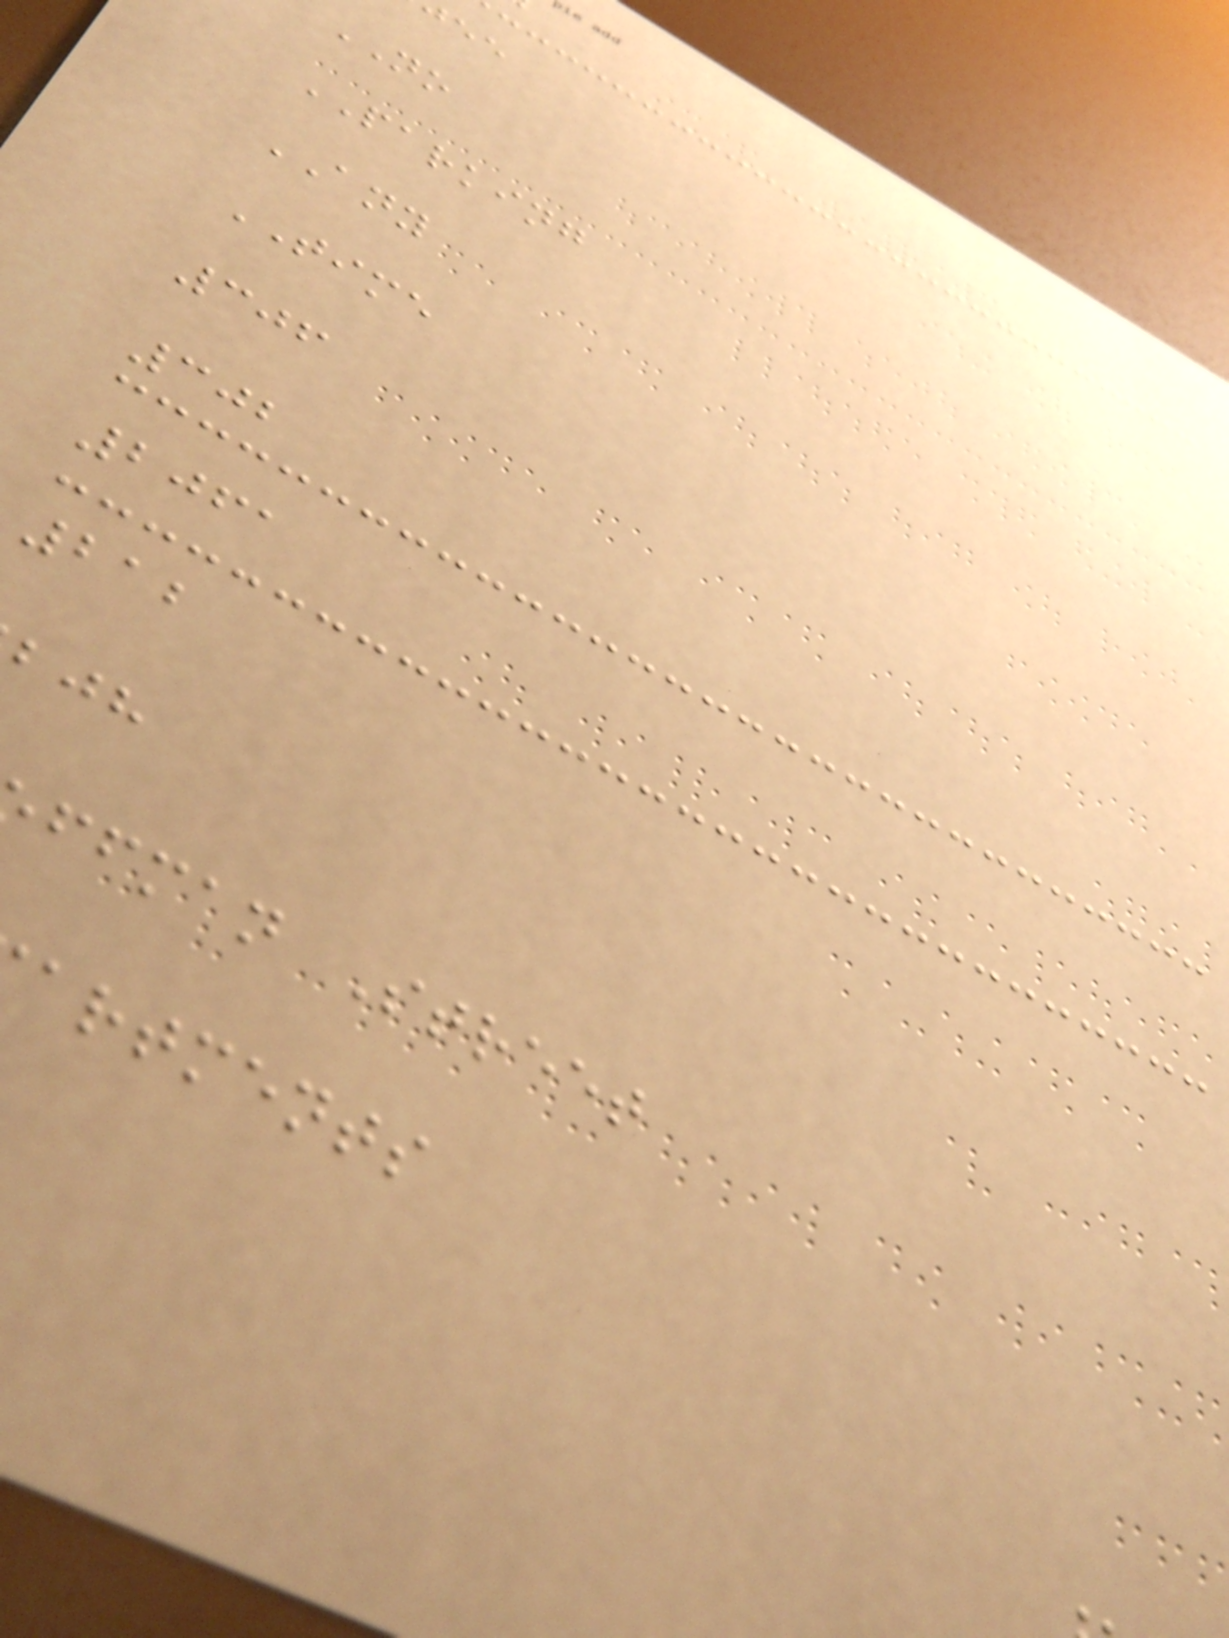NO
PARKING
ANY
TIME
306
302
2061
212
ffman Street
artments
